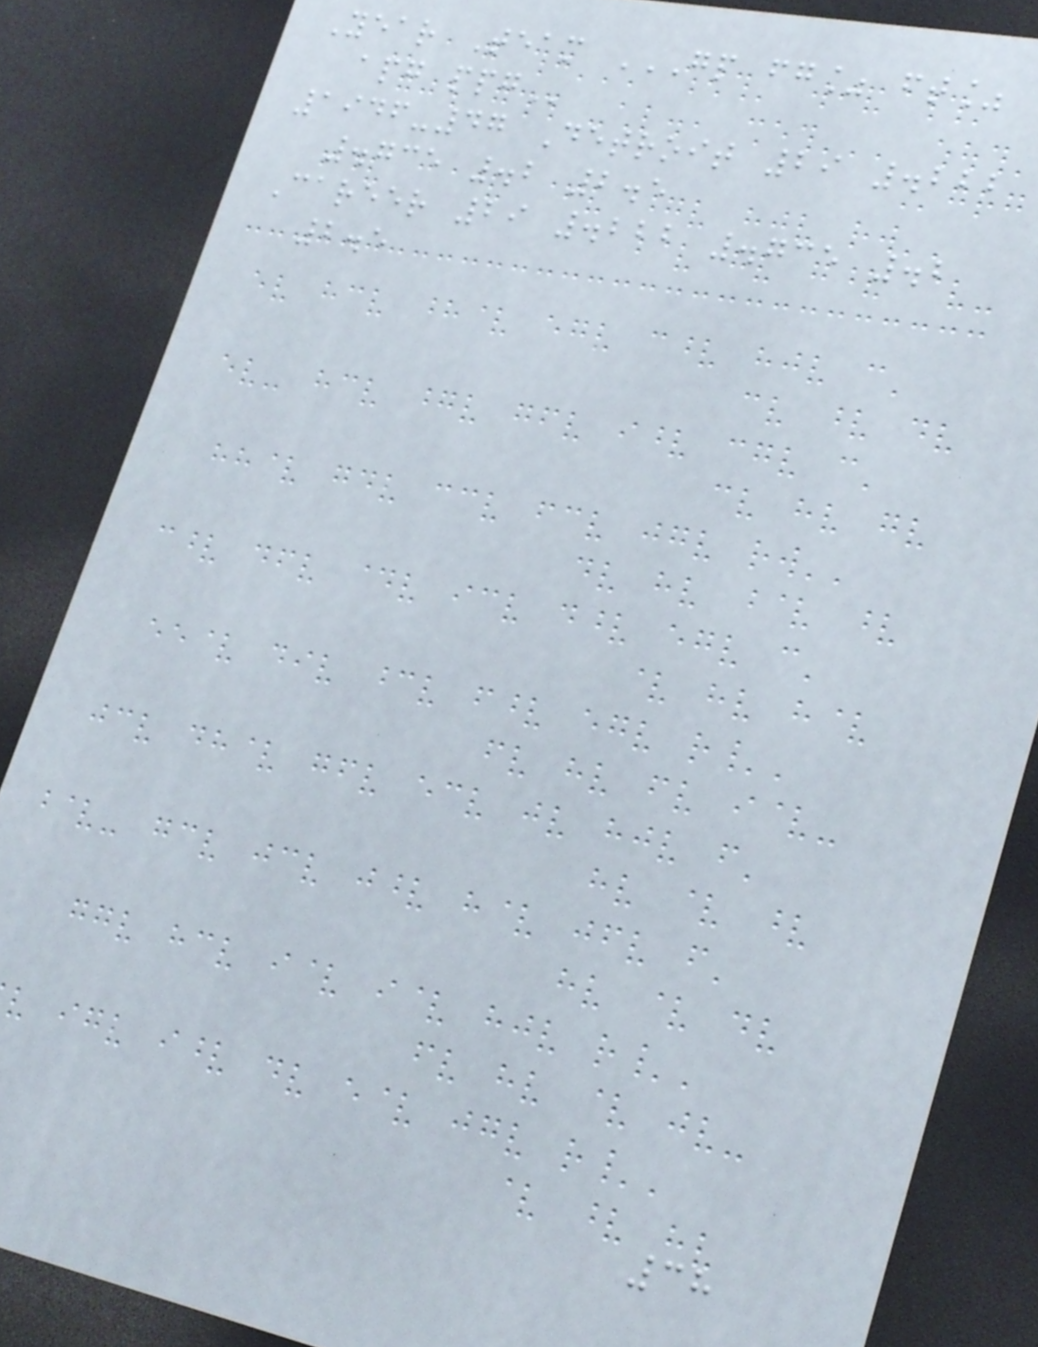Year Team GP FG% FT%
APG PPG
1946-47 Detroit 29 .222
.735 .2 2.5
Career 29 .222 .735 .2
2.5
38
